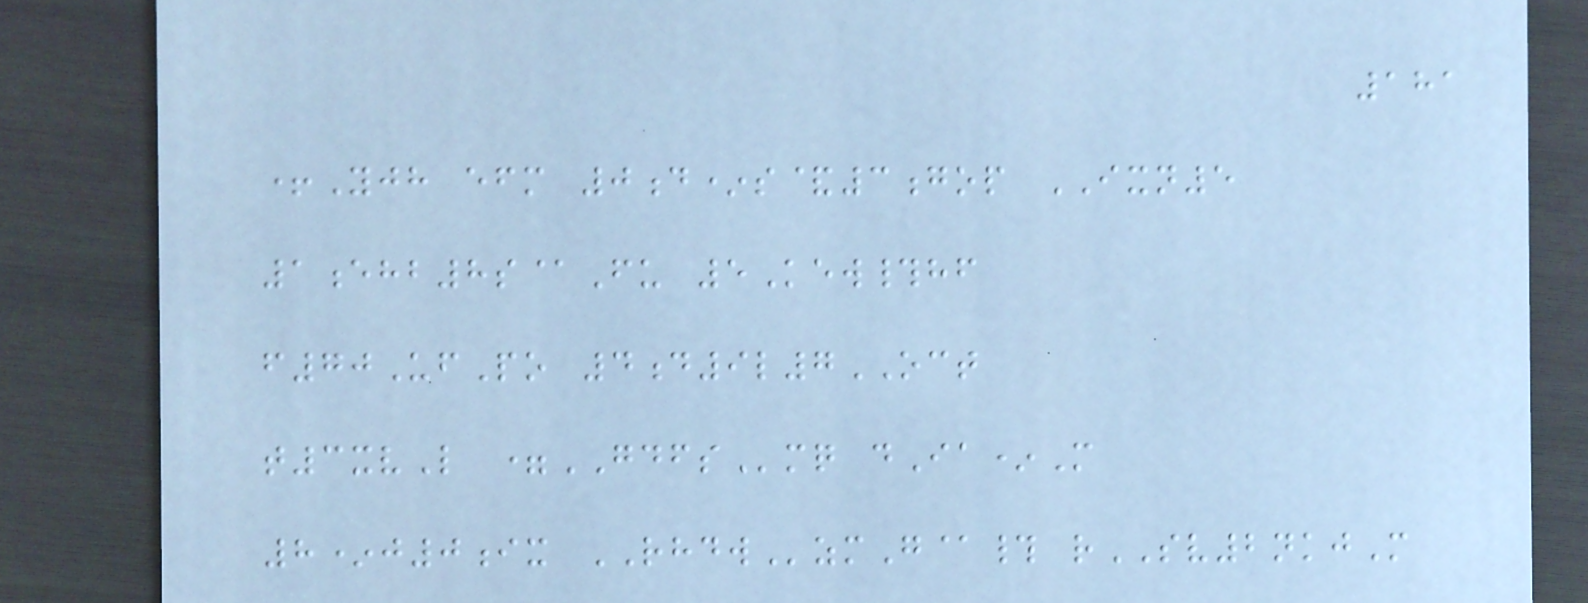181
+Yjh efm 0d*s&3gop IXN5
1ehb8s@Fu 5Kew#hf
f70UfPo 4d9l7OCT
t3xvL =GDFSmq dIa*M
8*j0ix RHDWzmG@# rSV2nkjM
